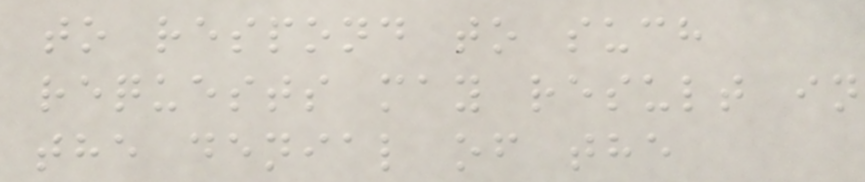to respond to such
requests may result in
the denial of the
